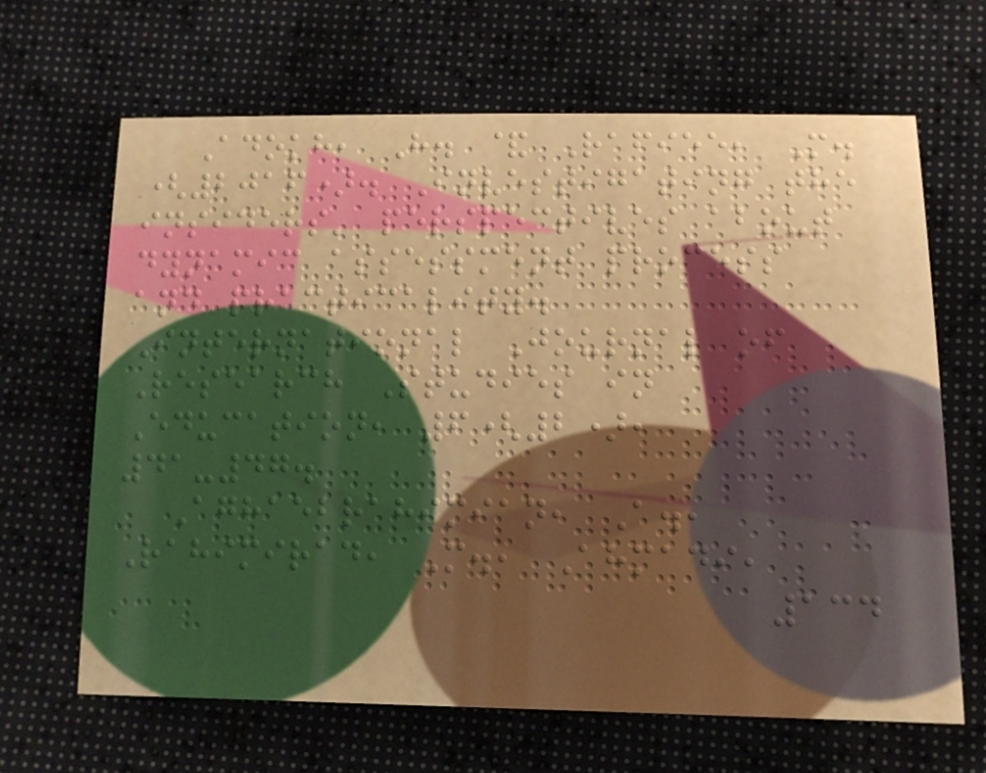Adokh, H. & Rafiee, M.
(2016). Investigating the
insiders' perspectives about
dynamic assessment process
and practicality.
International Journal of
Research Studies in
Education, 6(2),
41-47.
Aghaebrahimian, A.,
Rahimirad, M., Ahmadi,
134
